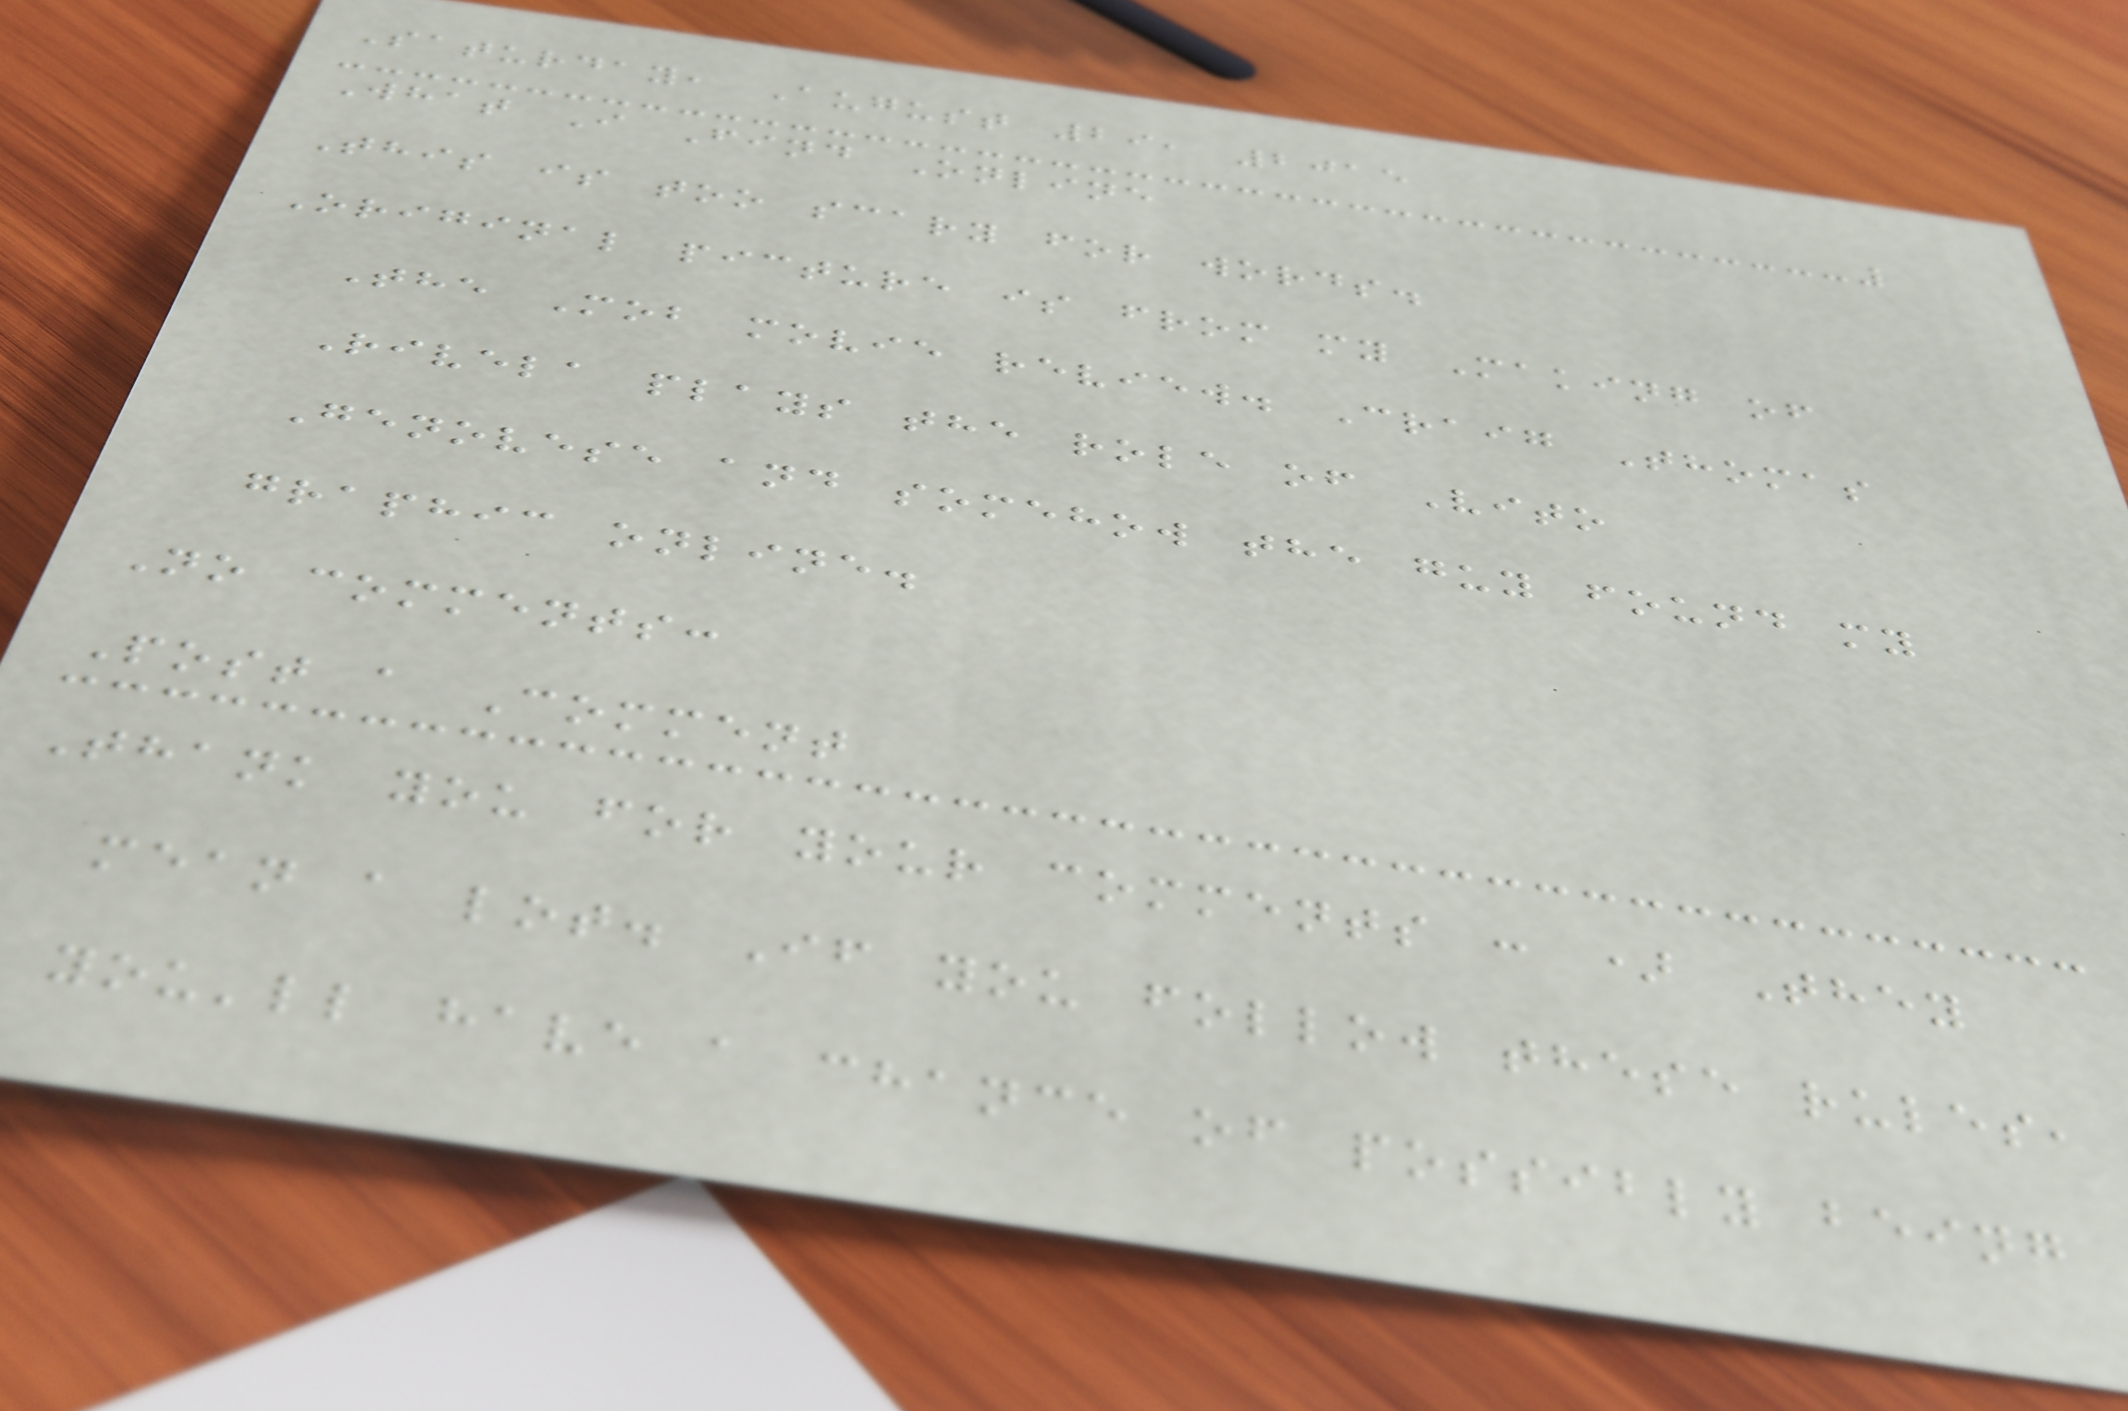Saturday, August 29, 2015
What I Find Online
This is too scary for words.
Original picture is from my Making of
The Mob movie review. Craig Thomas
Rivela plays the role of Vito
Genovese and somehow the guy found my
graphic online.
No comments:
Post a Comment
Thank you for your comments : ) They
mean a lot. If you follow these rules,
you'll have a chance of possibly being
